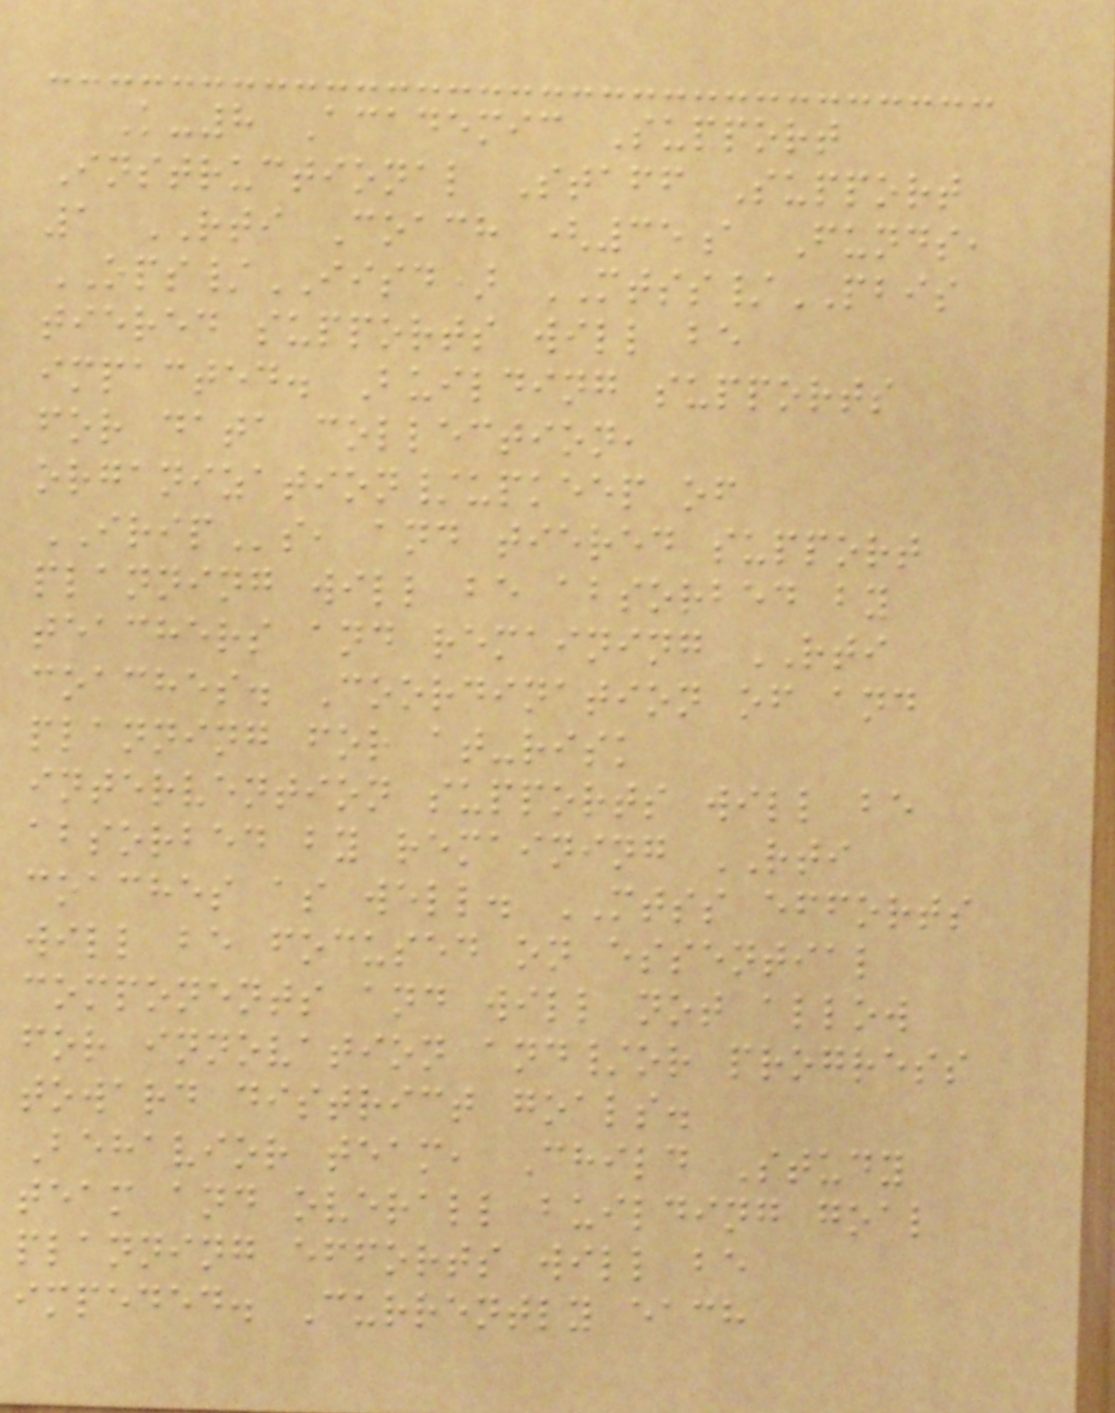K-8 Academic Support
Instructional Staff Support
1 RTI Coach (35a Funds,
OPS/IISD) MTSS/PBIS
tiered supports will be
impacted. Building supports
for data collection,
organization/upkeep of
IRIPs, and tiered support
planning will be absorbed by
teachers and remaining RTI
coaches. Coordination of and
planning for at-risk
intervention supports will be
absorbed by remaining RTI
coaches as well. MTSS efforts
will be focused on essential
components and will not allow
for innovation and/or progress
toward district goals.
Behavior team, Child Study
team and overall building goal
planning efforts will be
impeded. Currently each
